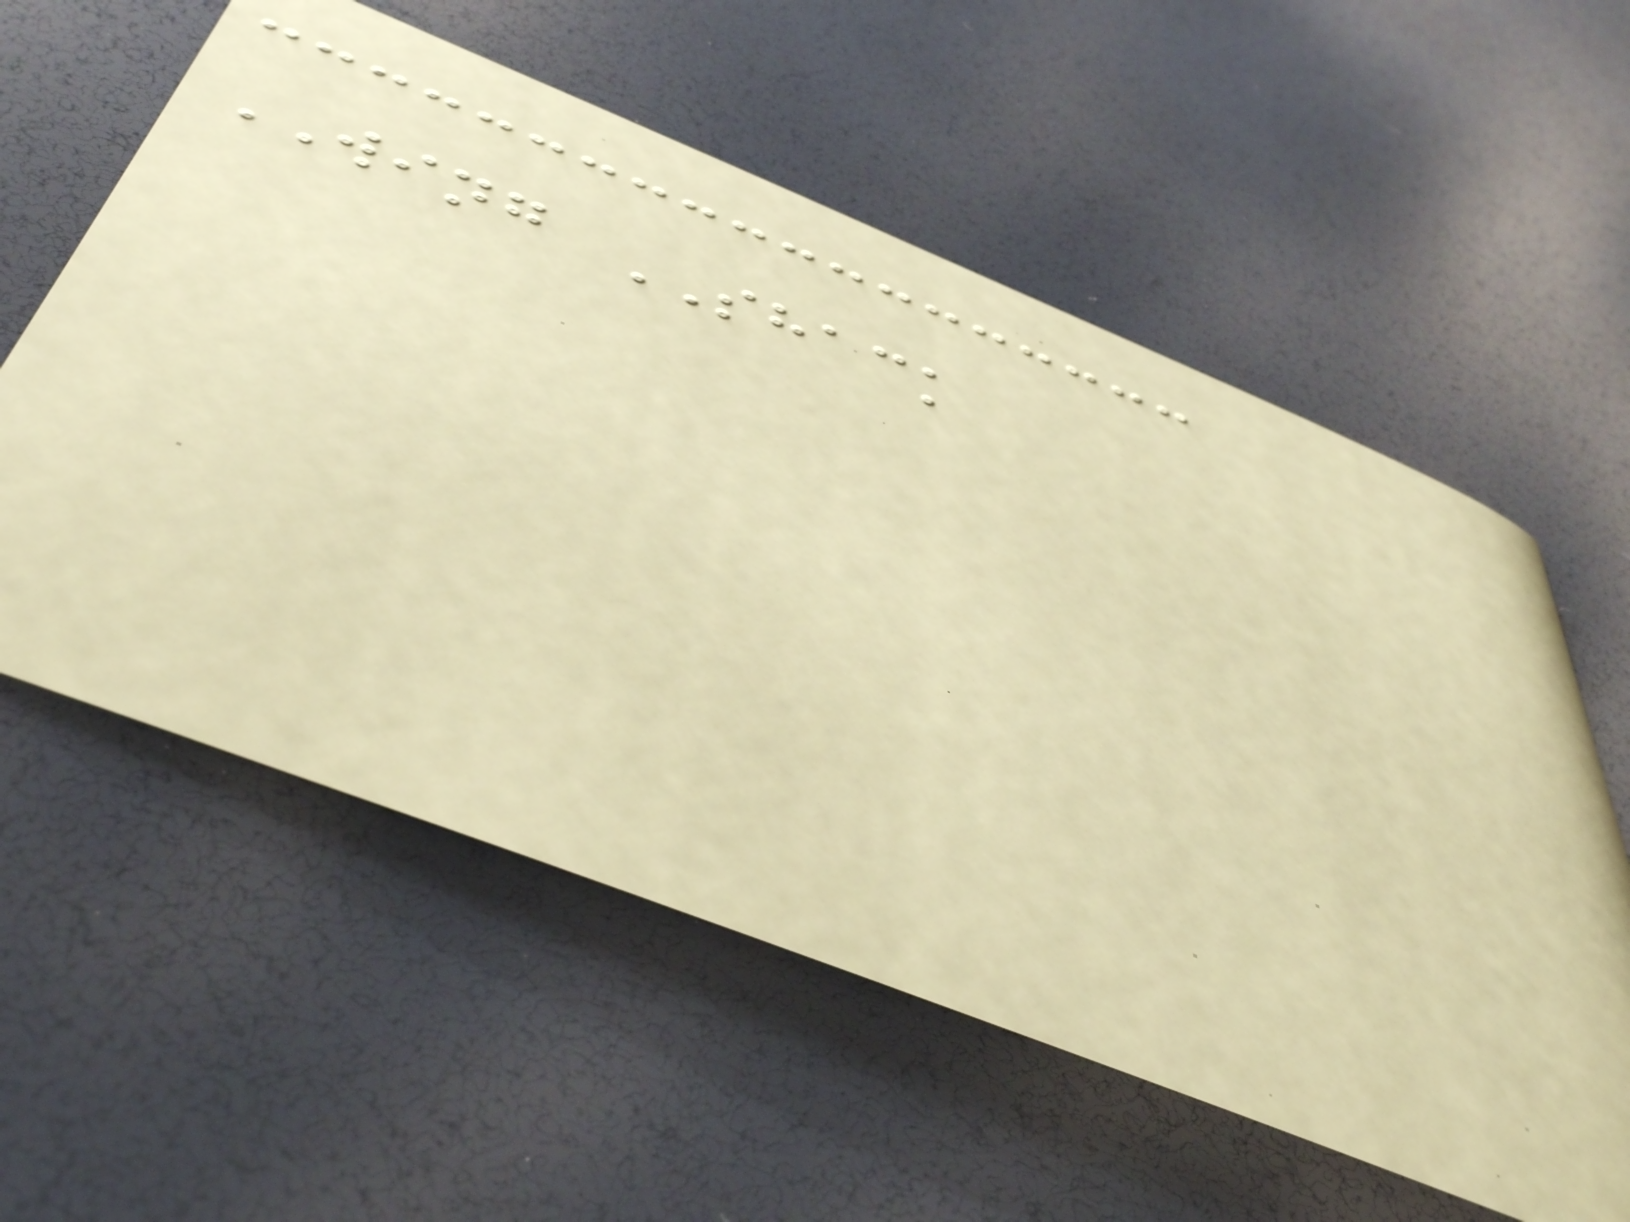WING SHACK
